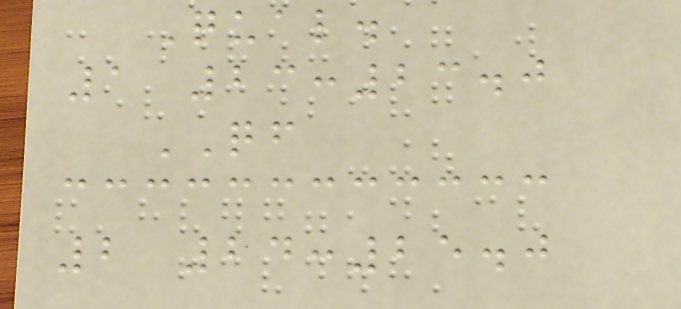Qual.
1 23:23.0
QF
2 24:25.0
